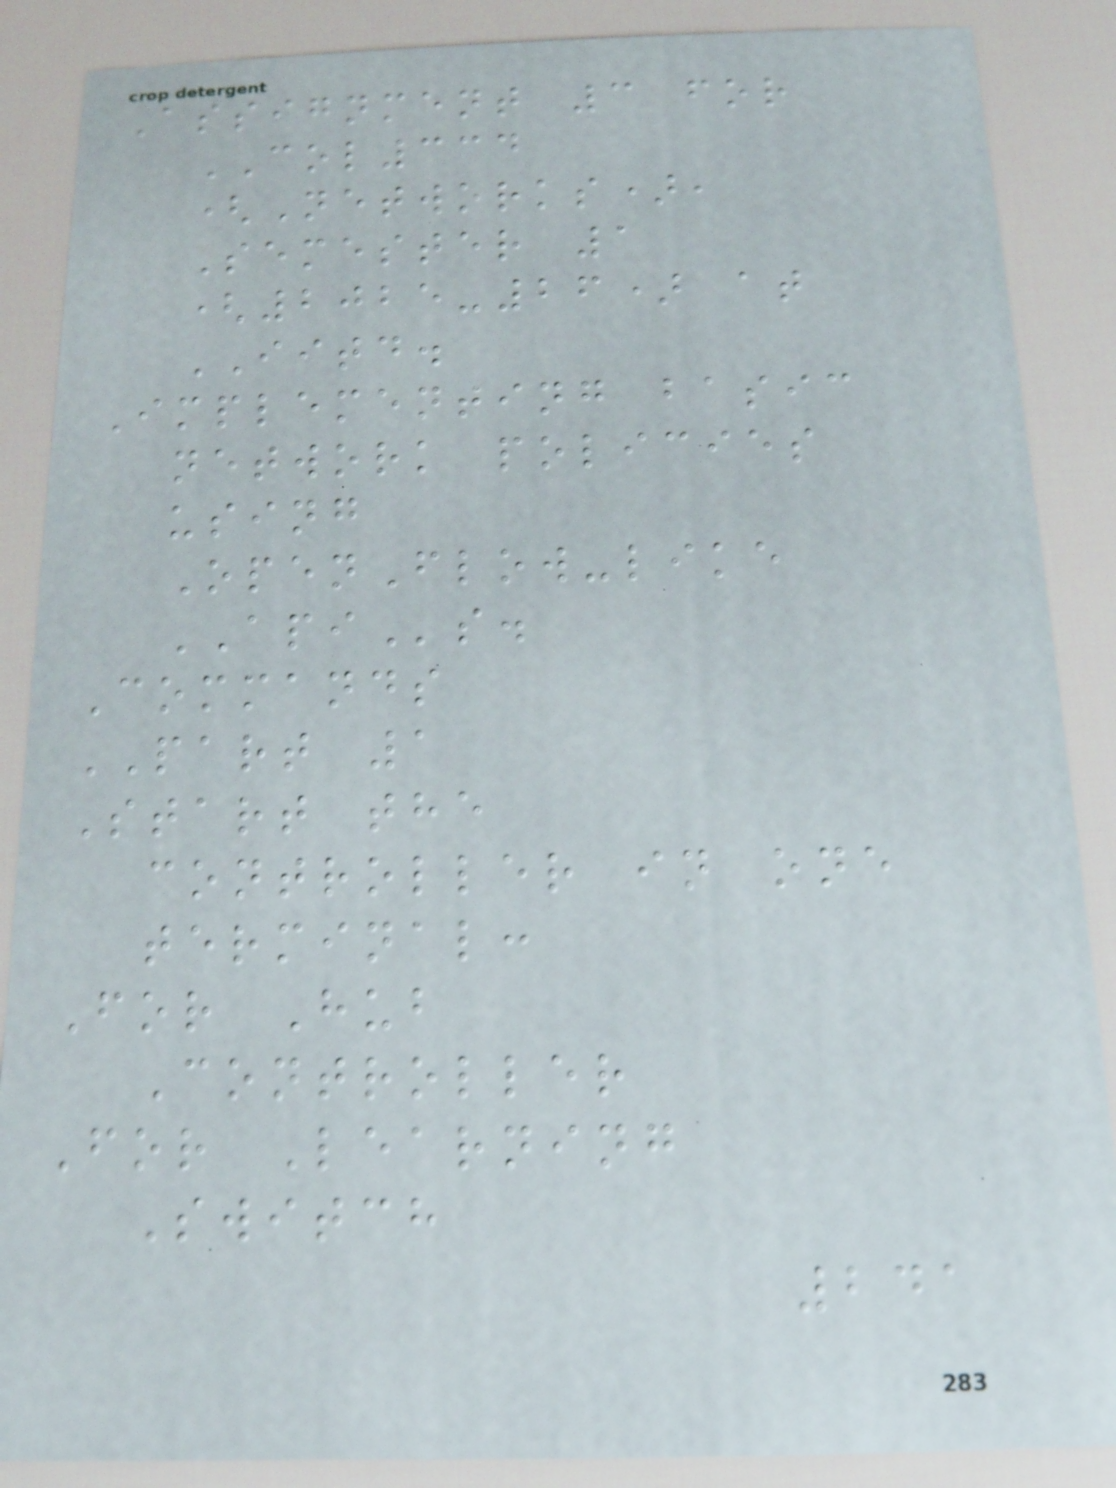Assignment 3 for
COL334
(Networks),
Semester 1
(2025-26) at
IITD.
Implementing basic
network policies
using
OpenFlow-like
APIs.
Commands
PART 1
Start the
controller in one
terminal:
For Hub
Controller
For Learning
Switch
241
